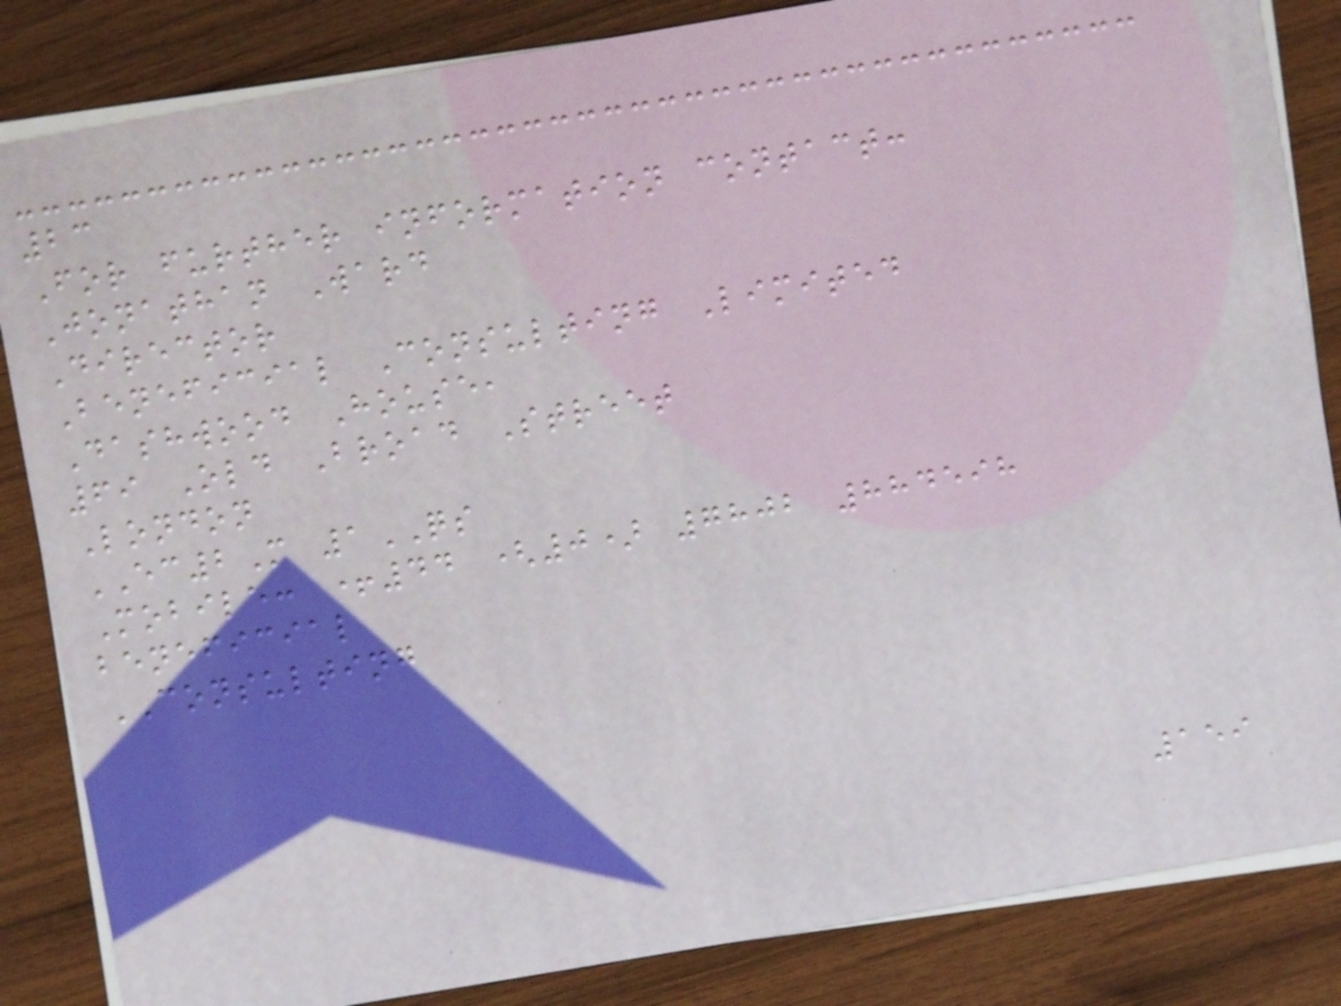23
For further information contact:
Jonathan Ward
Director
Beneficial Consulting Limited
Dashwood House,
69 Old Broad Street
London
EC2M 1QS
Mobile: +44 (0) 7802 884598
beneficial
CONSULTING
159
